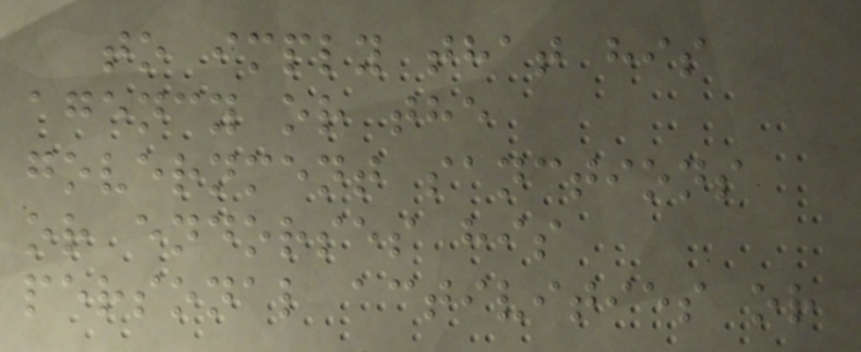to imply that his
agency or the
government sanctions
or endorses his
personal activities or
